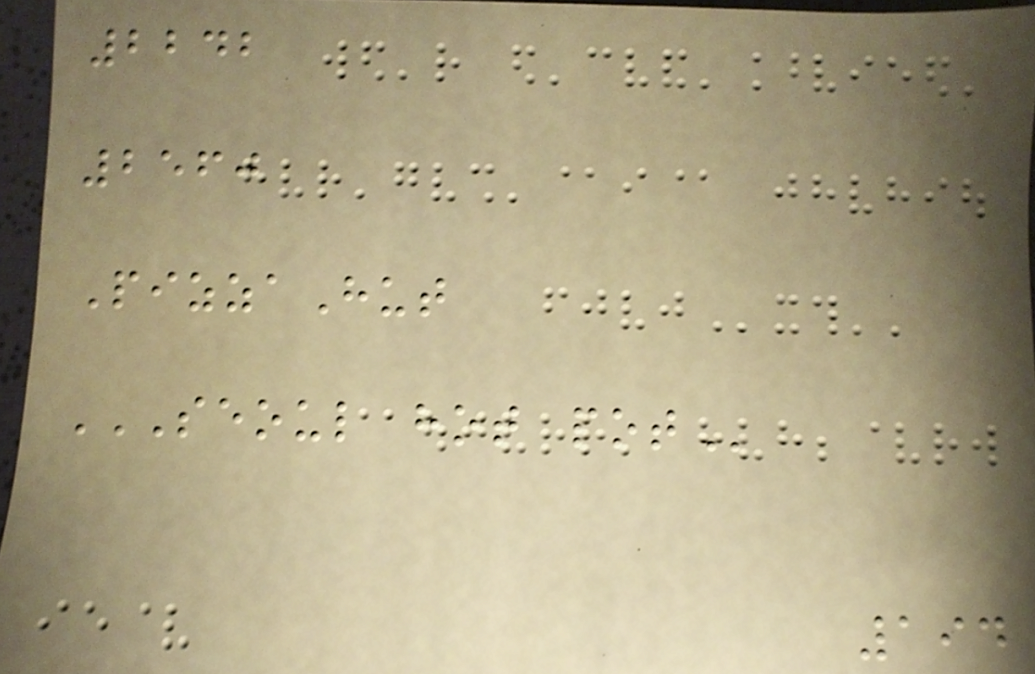2242
2560
PizzaHut
SEOUL HOT POT
194
